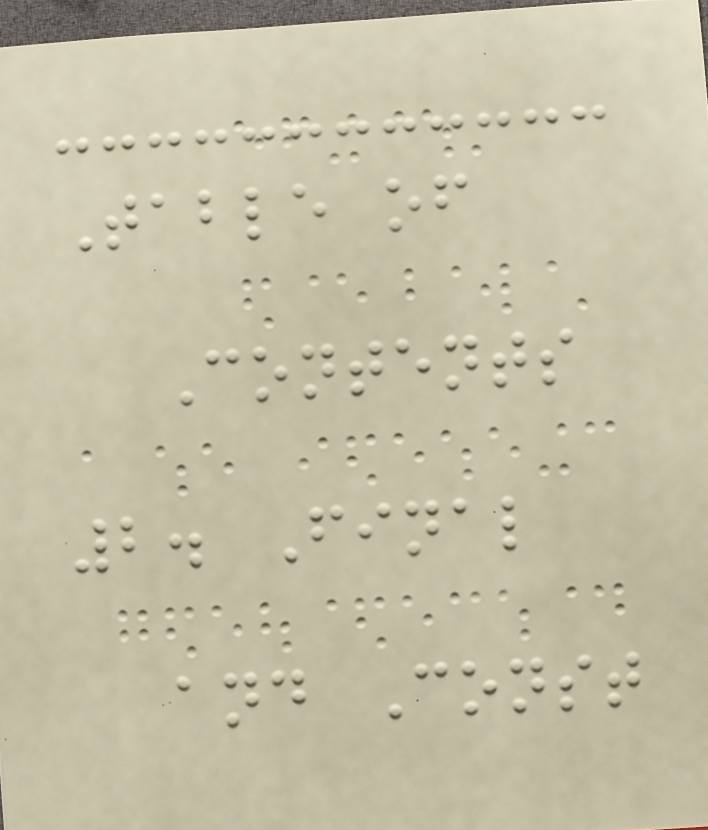Table of
Contents
2. Final
and Const
